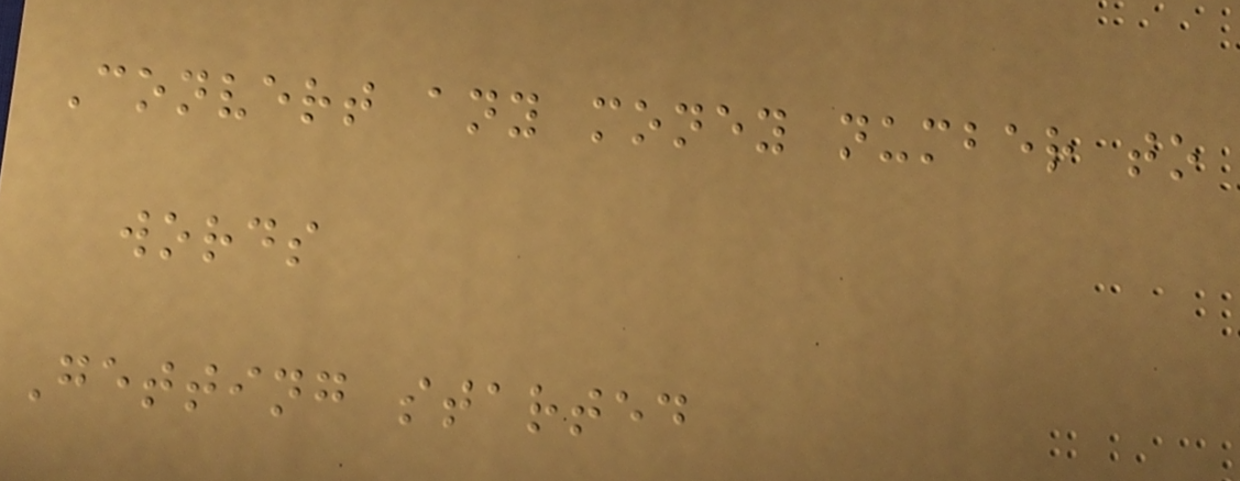Convert any money number to
words
Getting started
